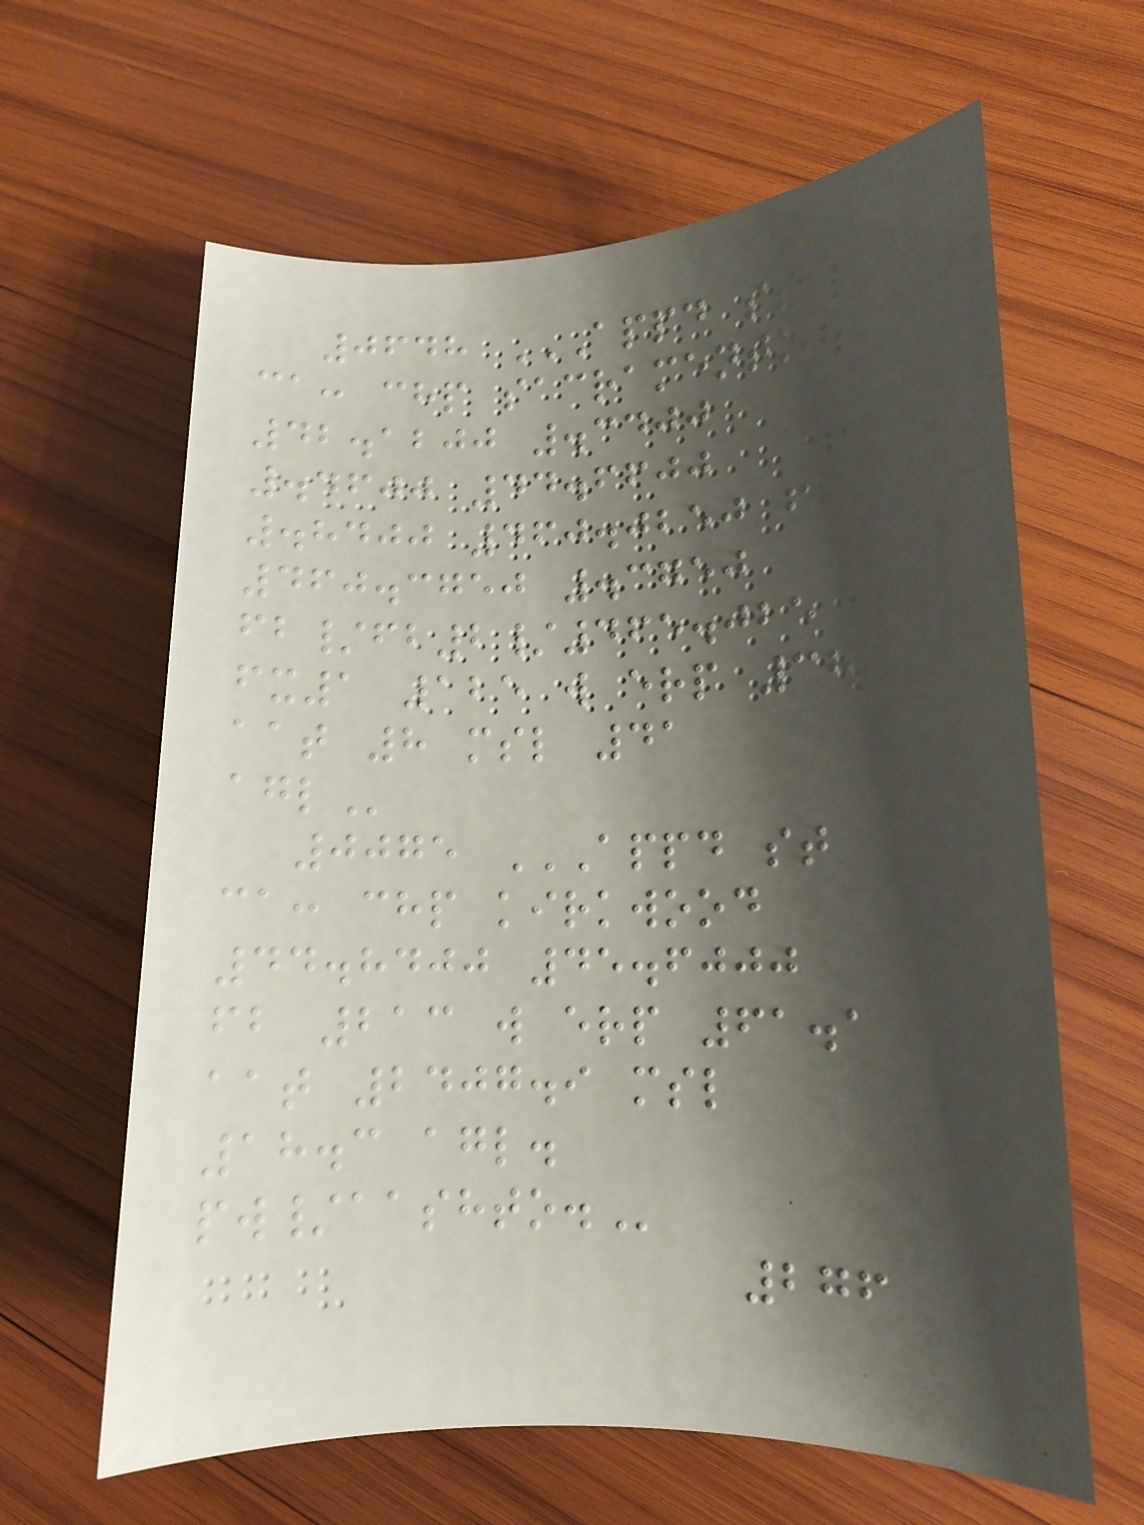0648 APPD ST
CA: CHP SACRAMENTO
42.1200 .3400
.4600 44.6600
.8400 460.0250 FB
460.3750 .3750
FB/FB2/465.025
FX1 125 W ERP 38
AAT 8 MSL 41
AGL
0075 APPD ST
CA: CHP KIRKWOOD
44.8400 45.6000
FB 213 W ERP 61.1
AAT 2407.9 MSL
18.3 AGL.
PW/AASHTO.
276
